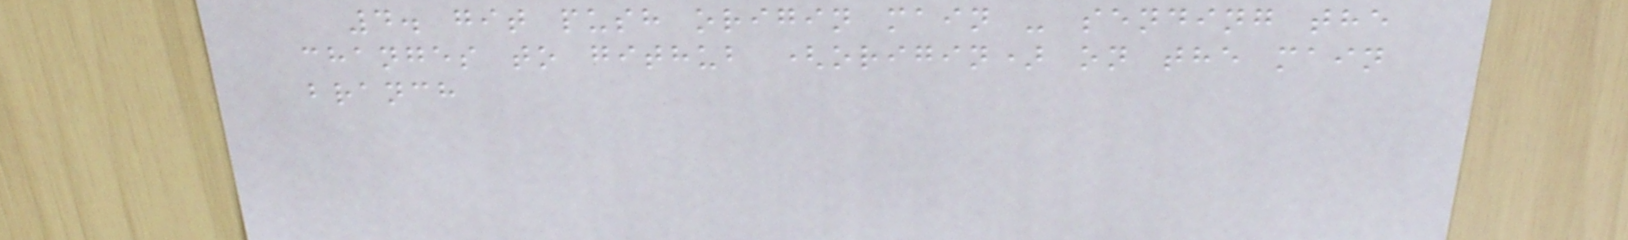4. git push origin main - sending the
changes to github (origin) on the main
branch
